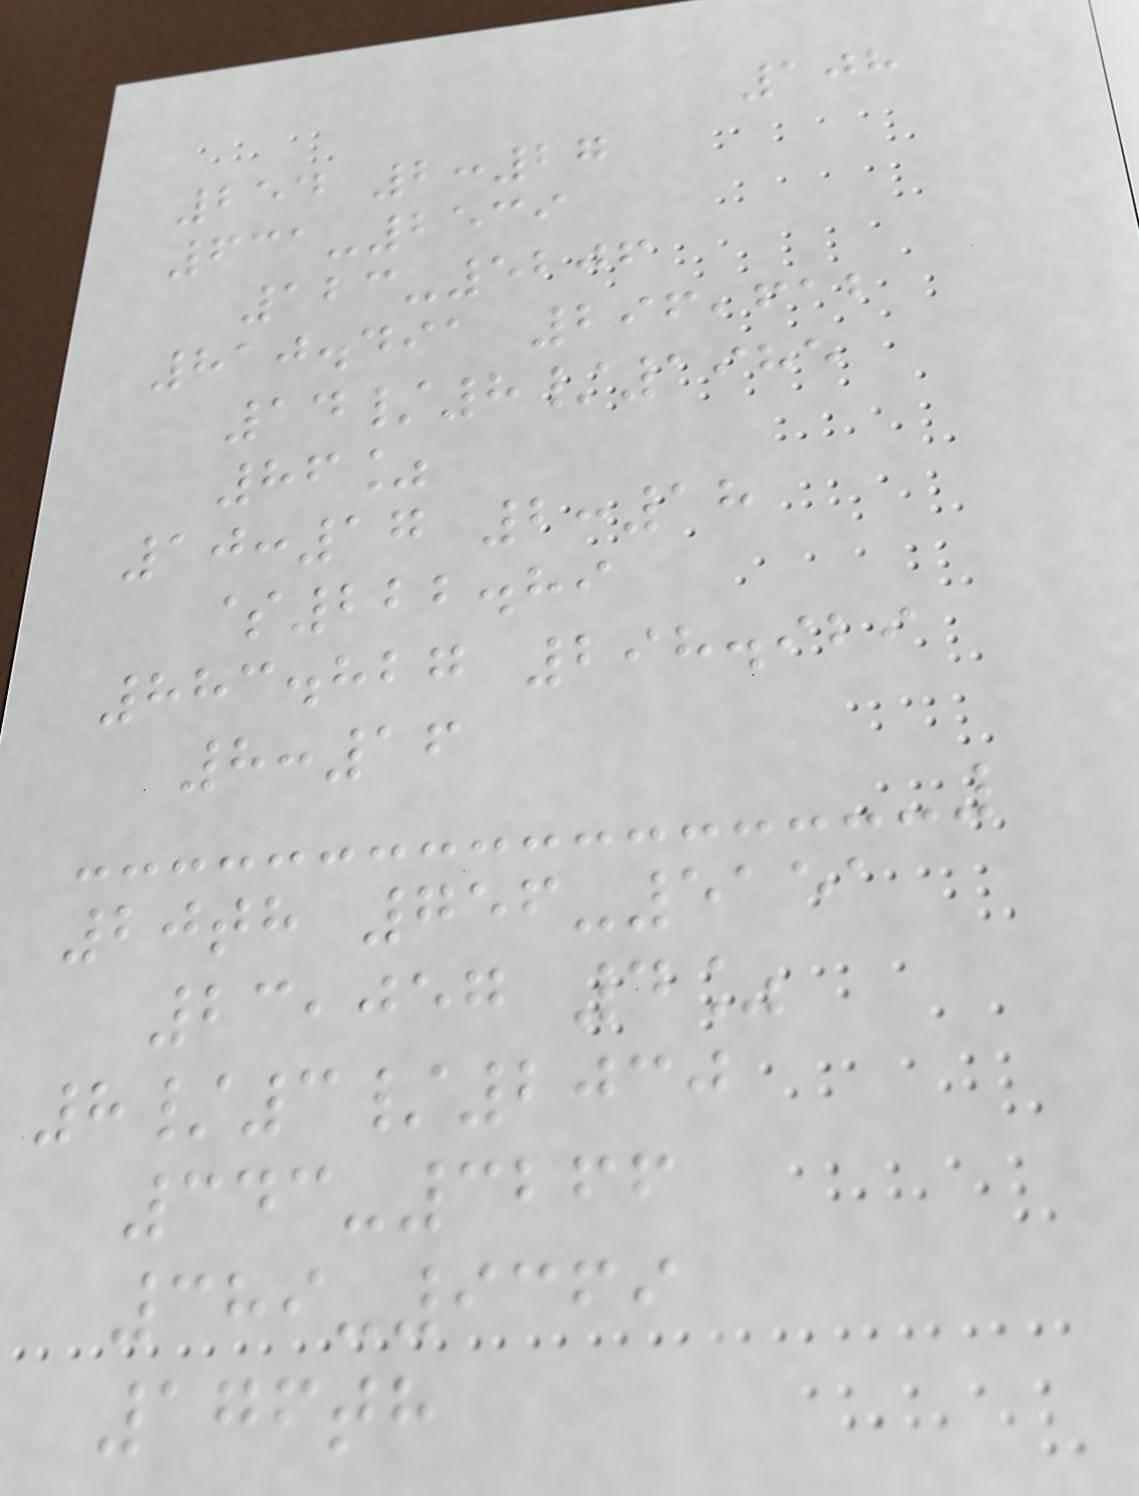108
254 2:27
631-2539
123-5206
810.491 296,612
14/8/1985
86%
10:17 2:18
$222.89
883.827 298.929
8:16
20th 756-5151
23,057 4%
8/3/2030
343-3266
389-9369
176th
